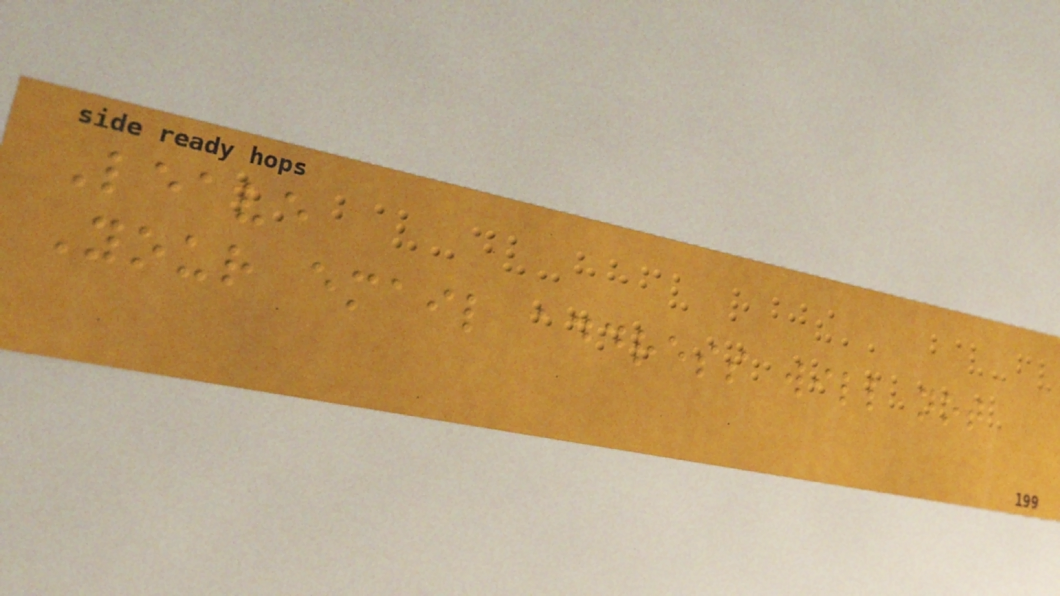Leave
Your email address will not
